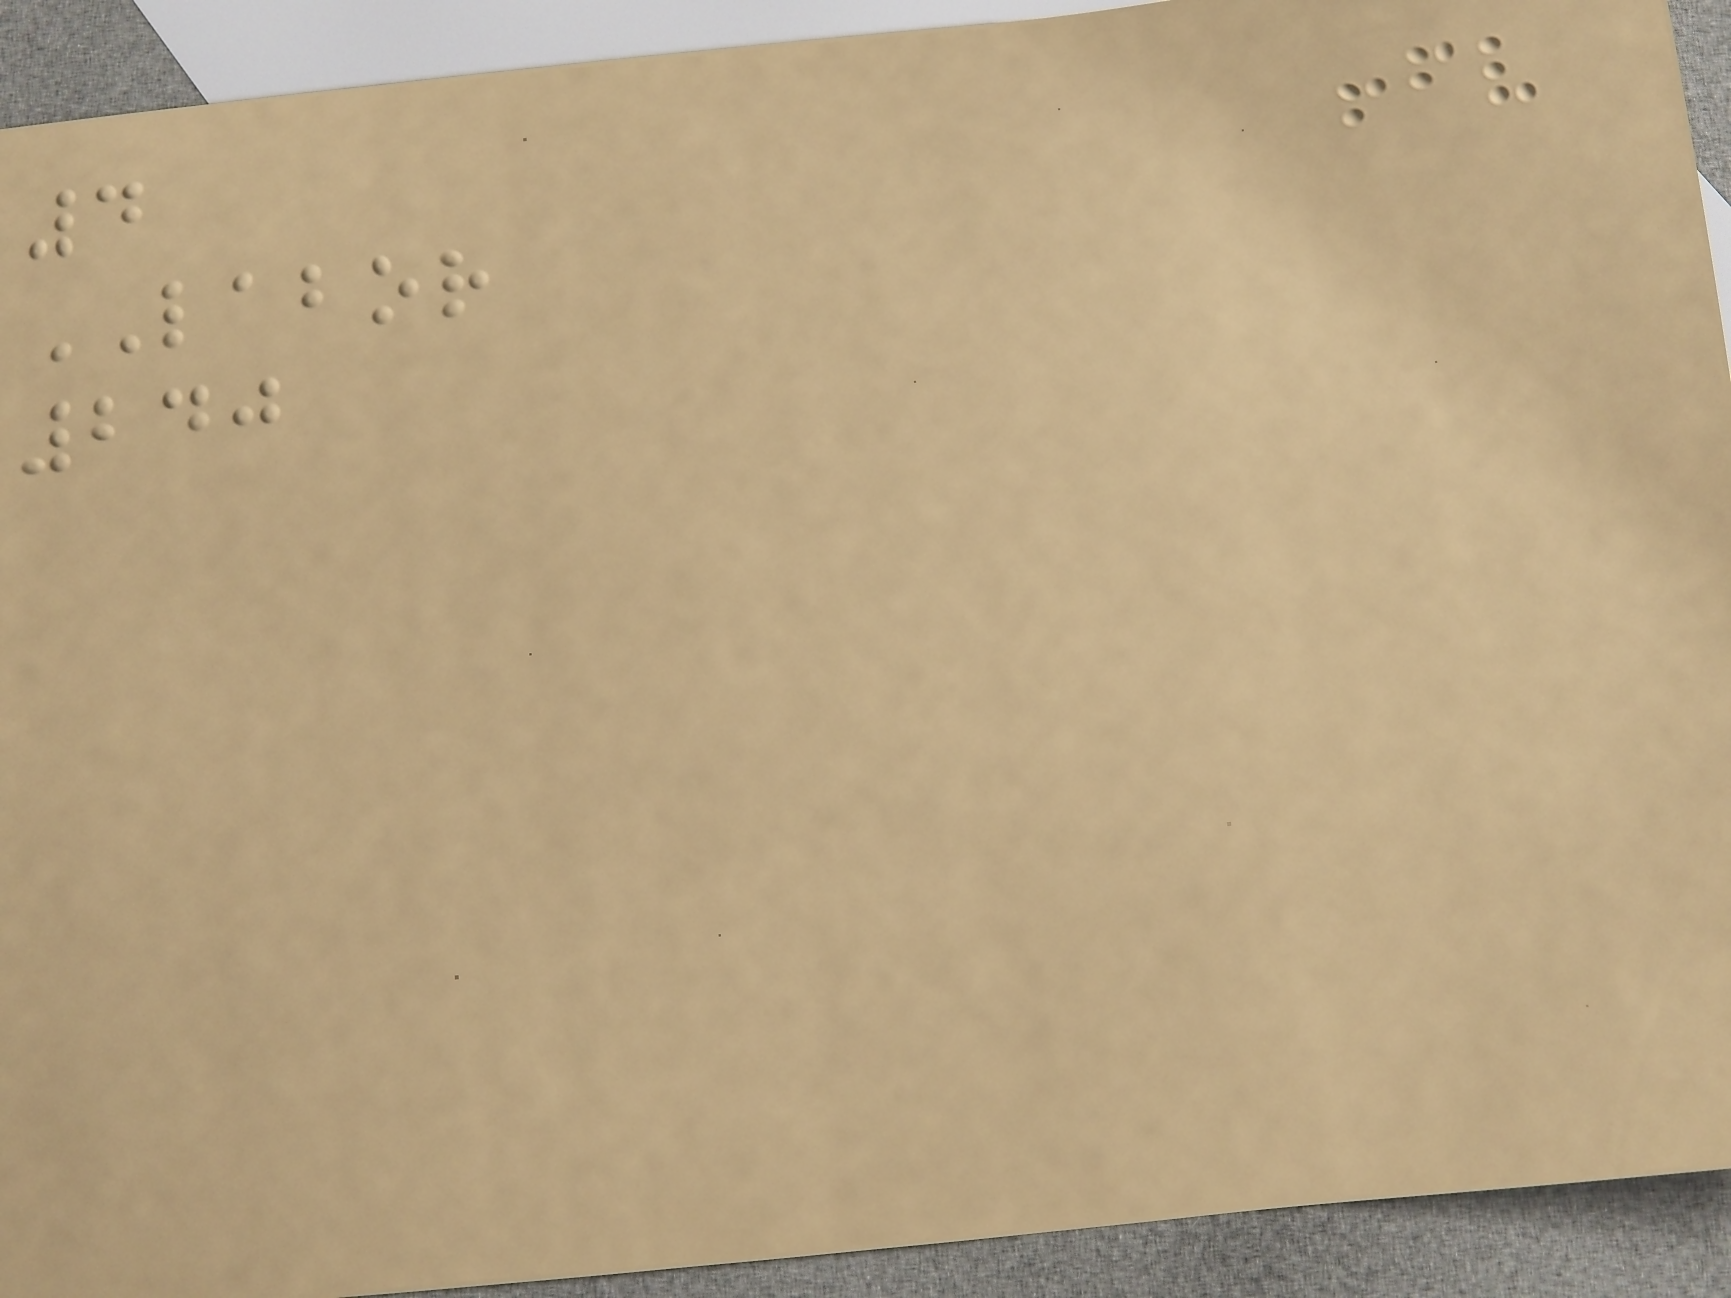4
LABOR
240
